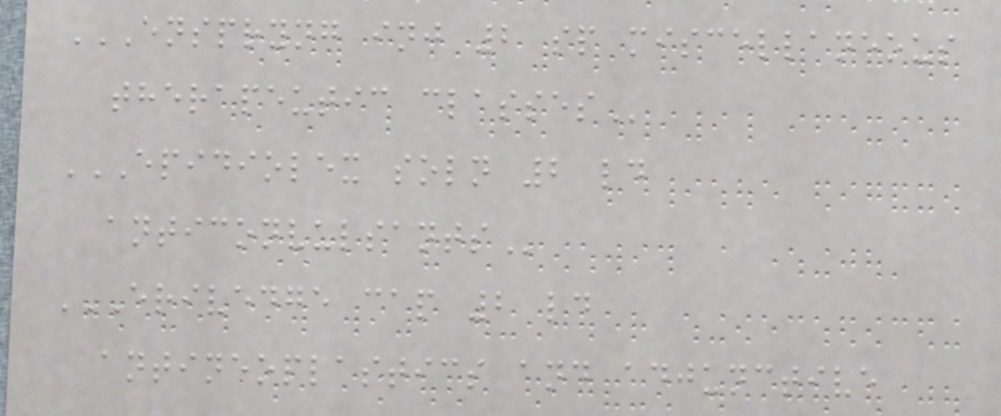ENSPRYNG INJ 2 SP MISCELLANEOUS
THERAPEUTIC CLASSES
EPIDIOLEX SOLN 2 LD
ANTICONVULSANTS
ERIVEDGE CAP 2 LD
ANTINEOPLASTICS AND ADJUNCTIVE
